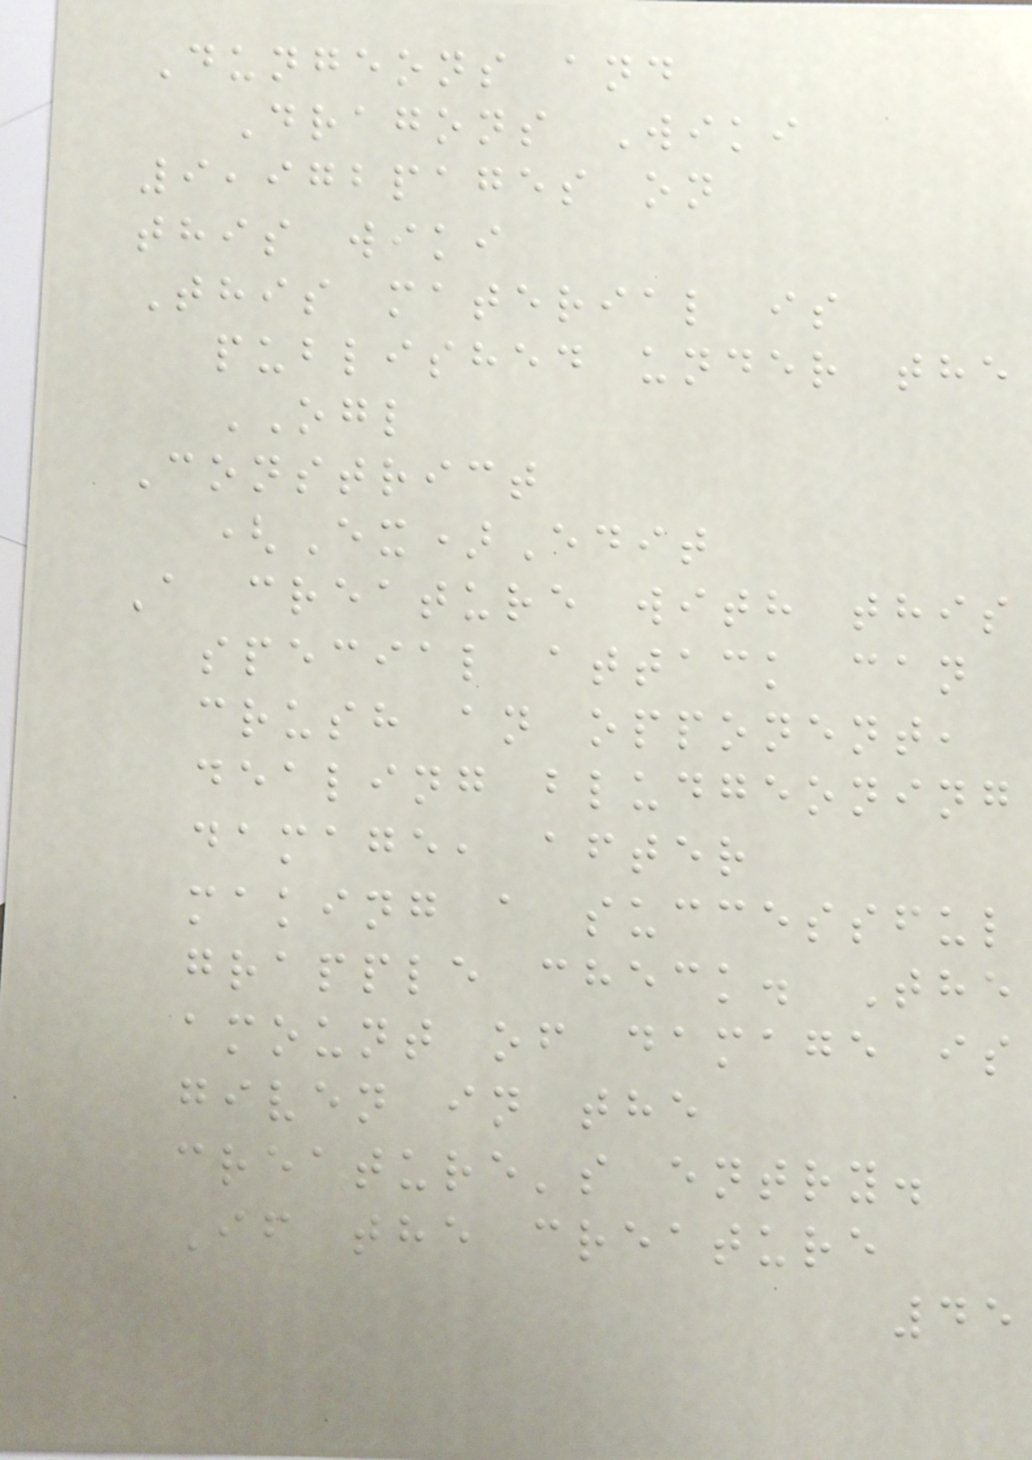Dungeons and
Dragons Wiki
9,972pages on
this wiki
This material is
published under the
OGL
Constrict
(Ex)Edit
A creature with this
special attack can
crush an opponent,
dealing bludgeoning
damage, after
making a successful
grapple check. The
amount of damage is
given in the
creature's entry.
If the creature
45
